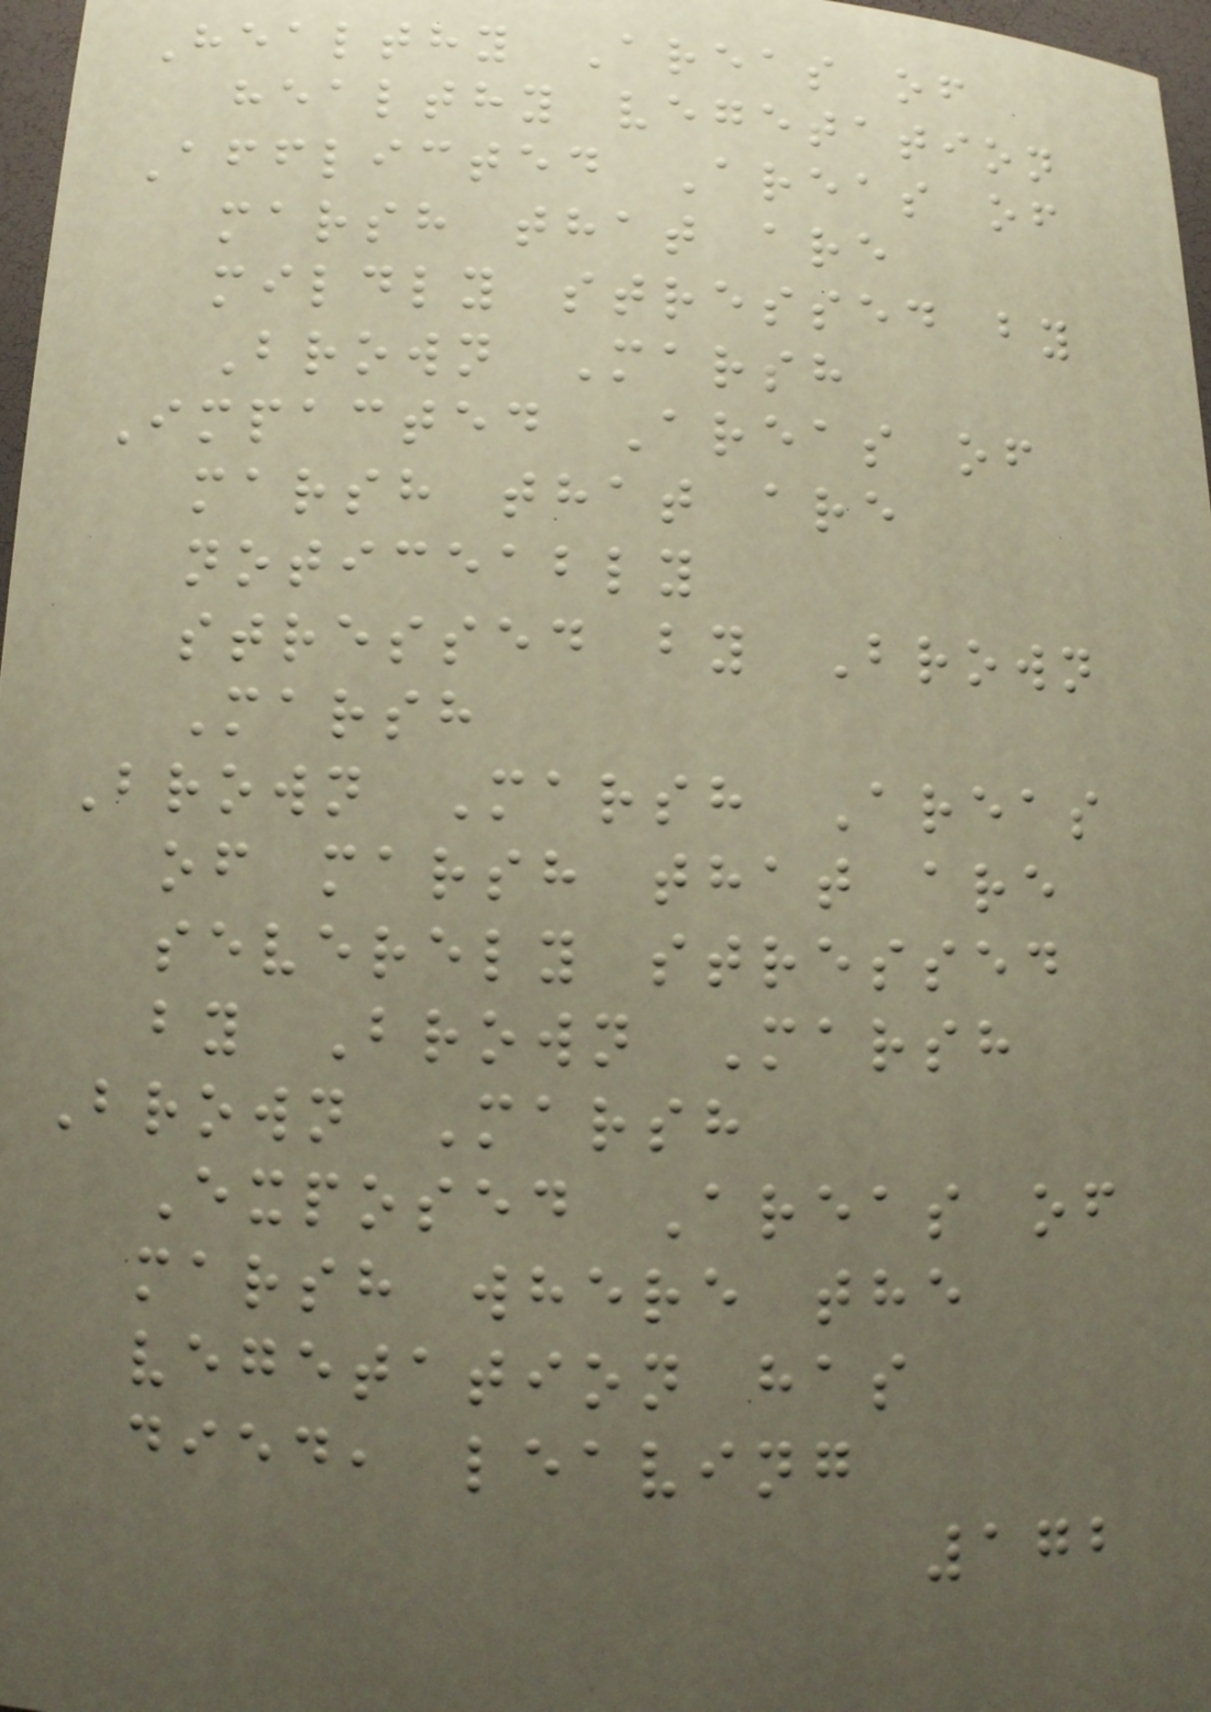Healthy Areas of
healthy vegetation
Afflicted Areas of
marsh that are
mildly stressed by
Brown Marsh
Impacted Areas of
marsh that are
noticeably
stressed by Brown
Marsh
Brown Marsh Areas
of marsh that are
severely stressed
by Brown Marsh
Brown Marsh
Exposed Areas of
marsh where the
vegetation has
died, leaving
172
